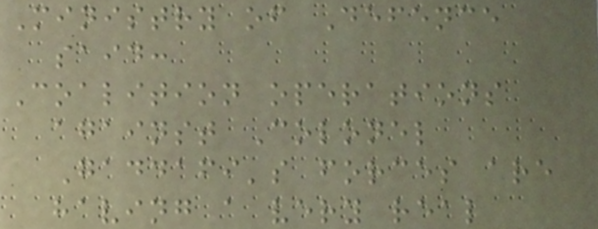Ministry of Defence
said:
Coalition operations
against Colonel
Gaddafi's forces are
having a very real
